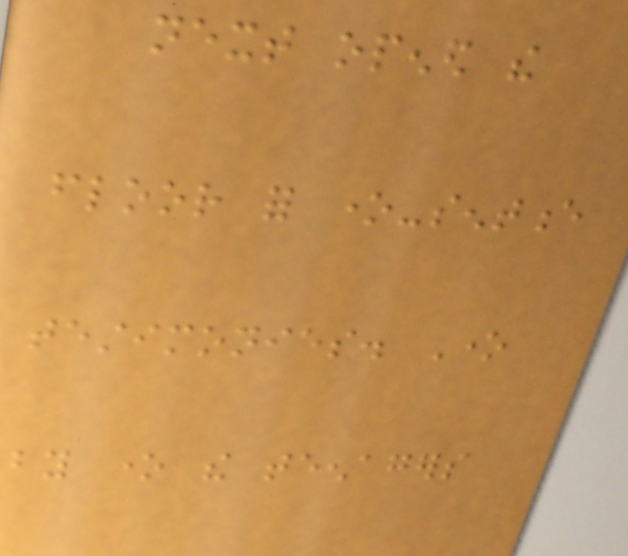next opened the
floor for one-sentence
testimonies. One
by one the teenagers
